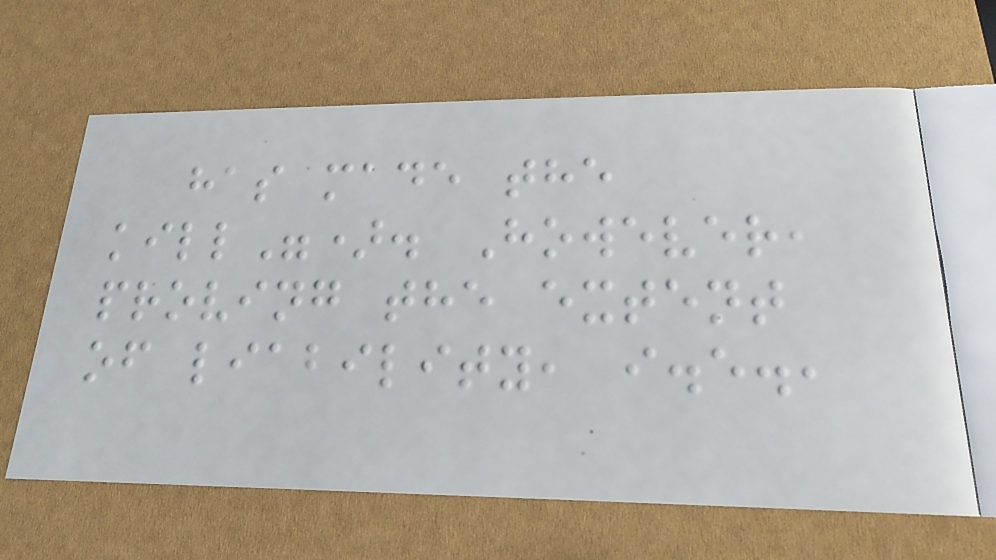has made the
kill"). However,
proving the extent
of liability, i.e.,
